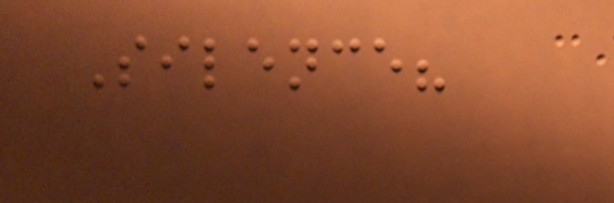Silence?
